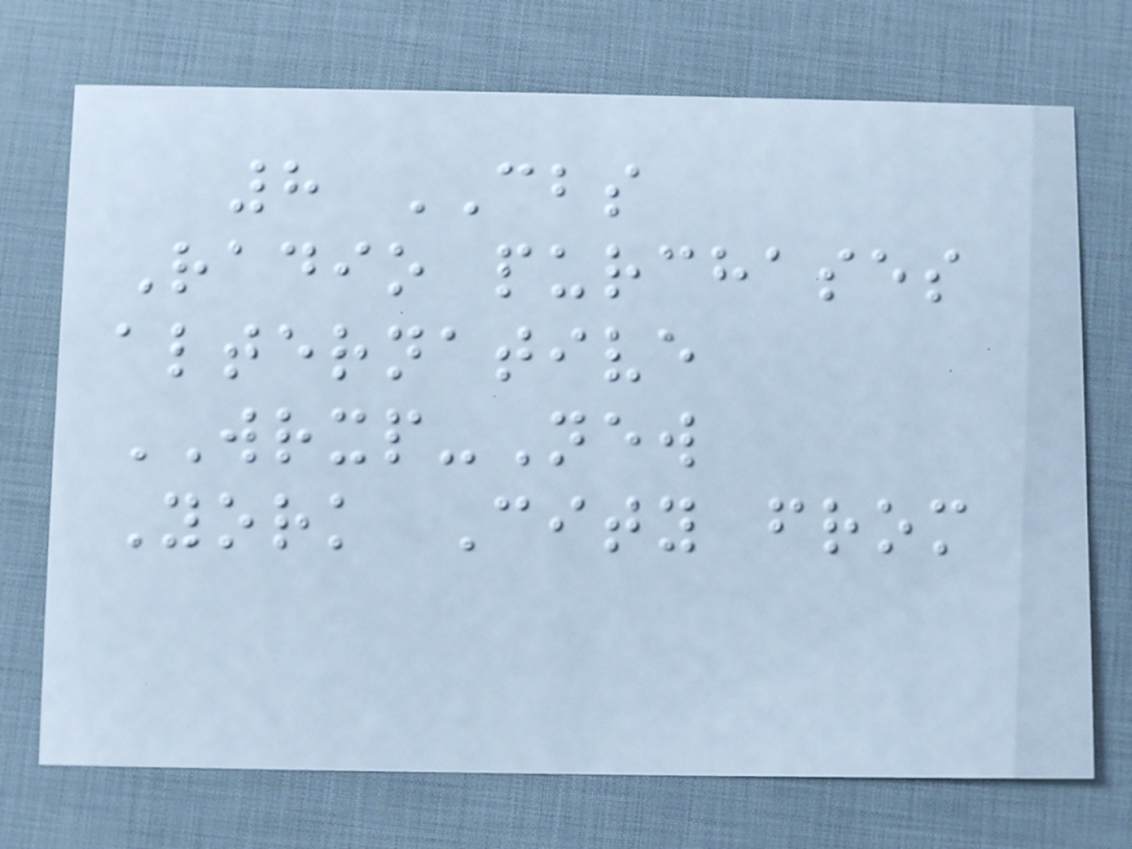8 CBS
Radio purchases
alternative
WRXP-New
York City from
